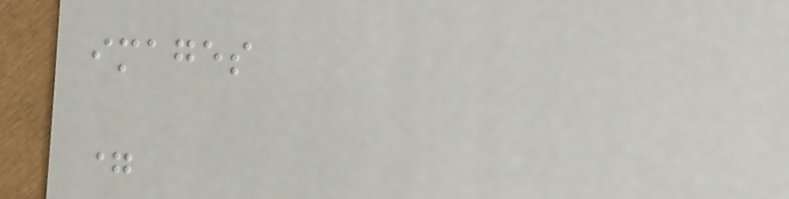images
=
